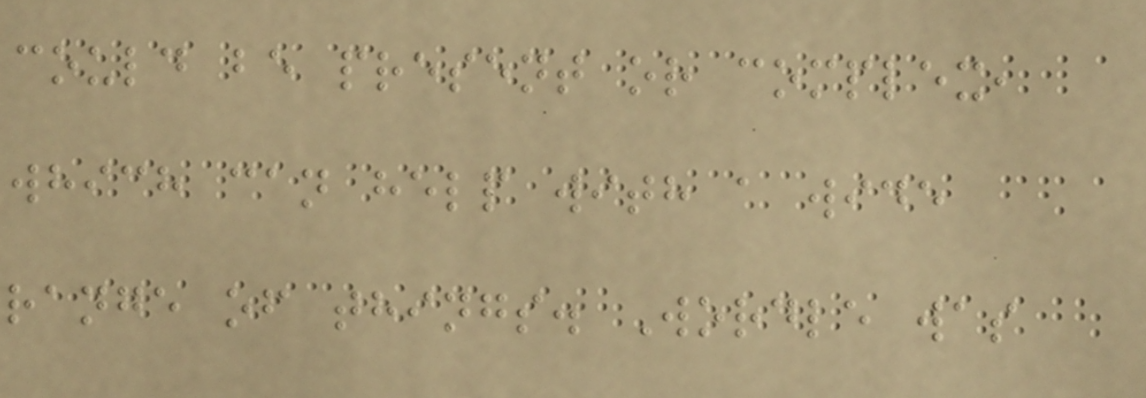could be present or complex,
which can help with a wide
range of things. Wordle was
